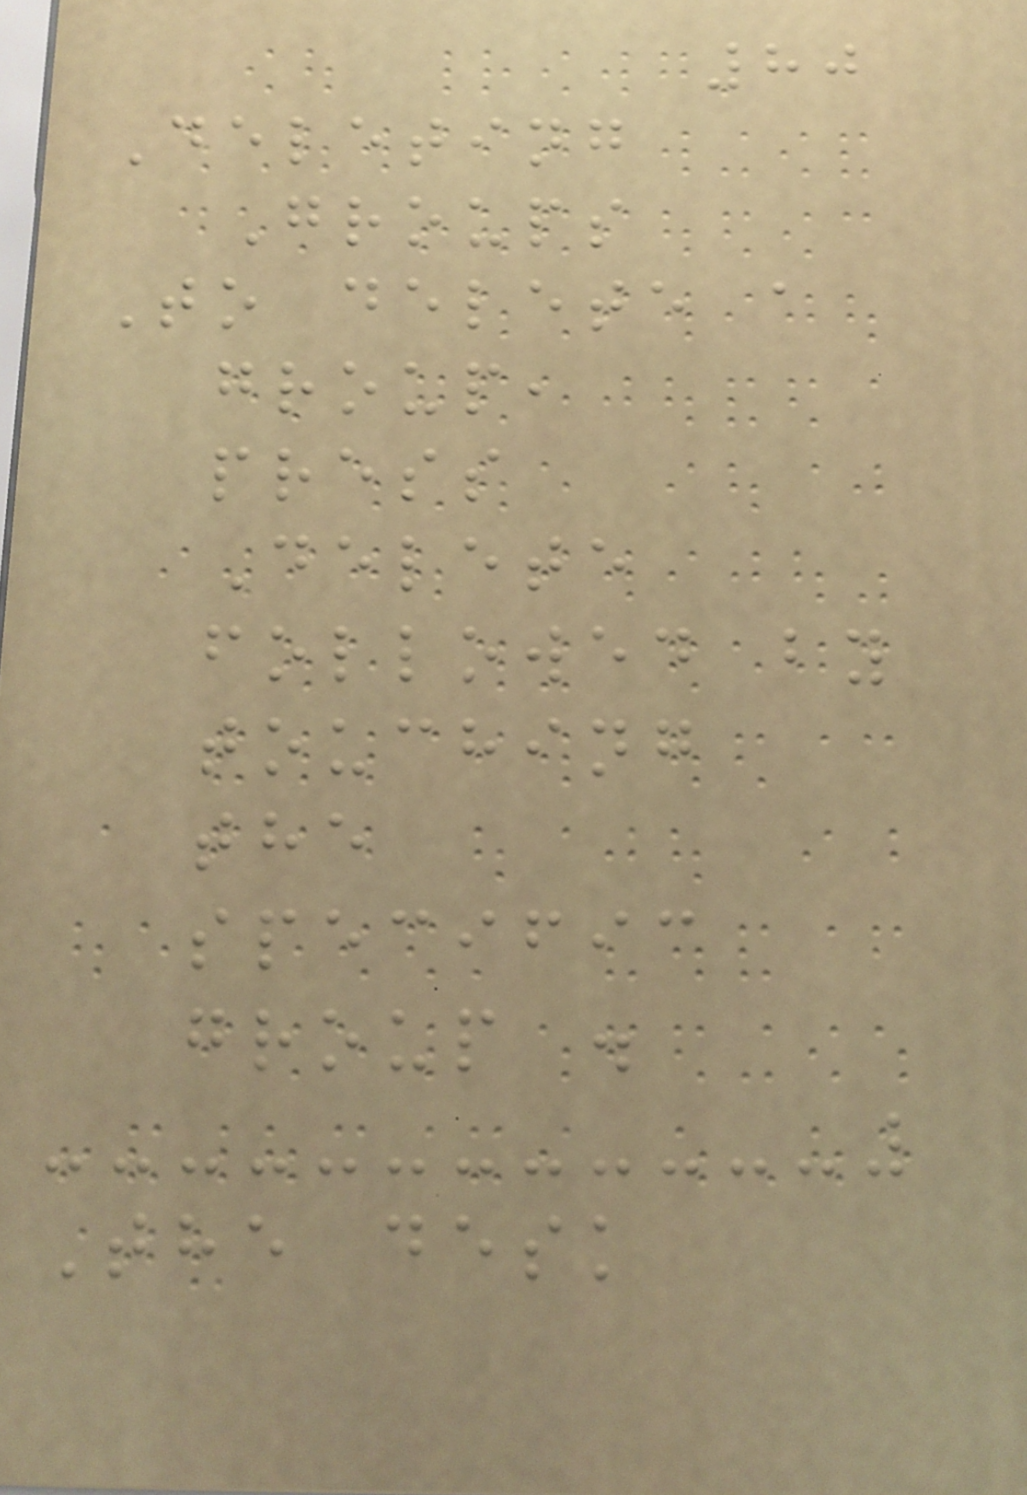80
Deleting
Groups
To delete a
group,
press
Delete
followed by
touching
the
specific
group .
The desk
